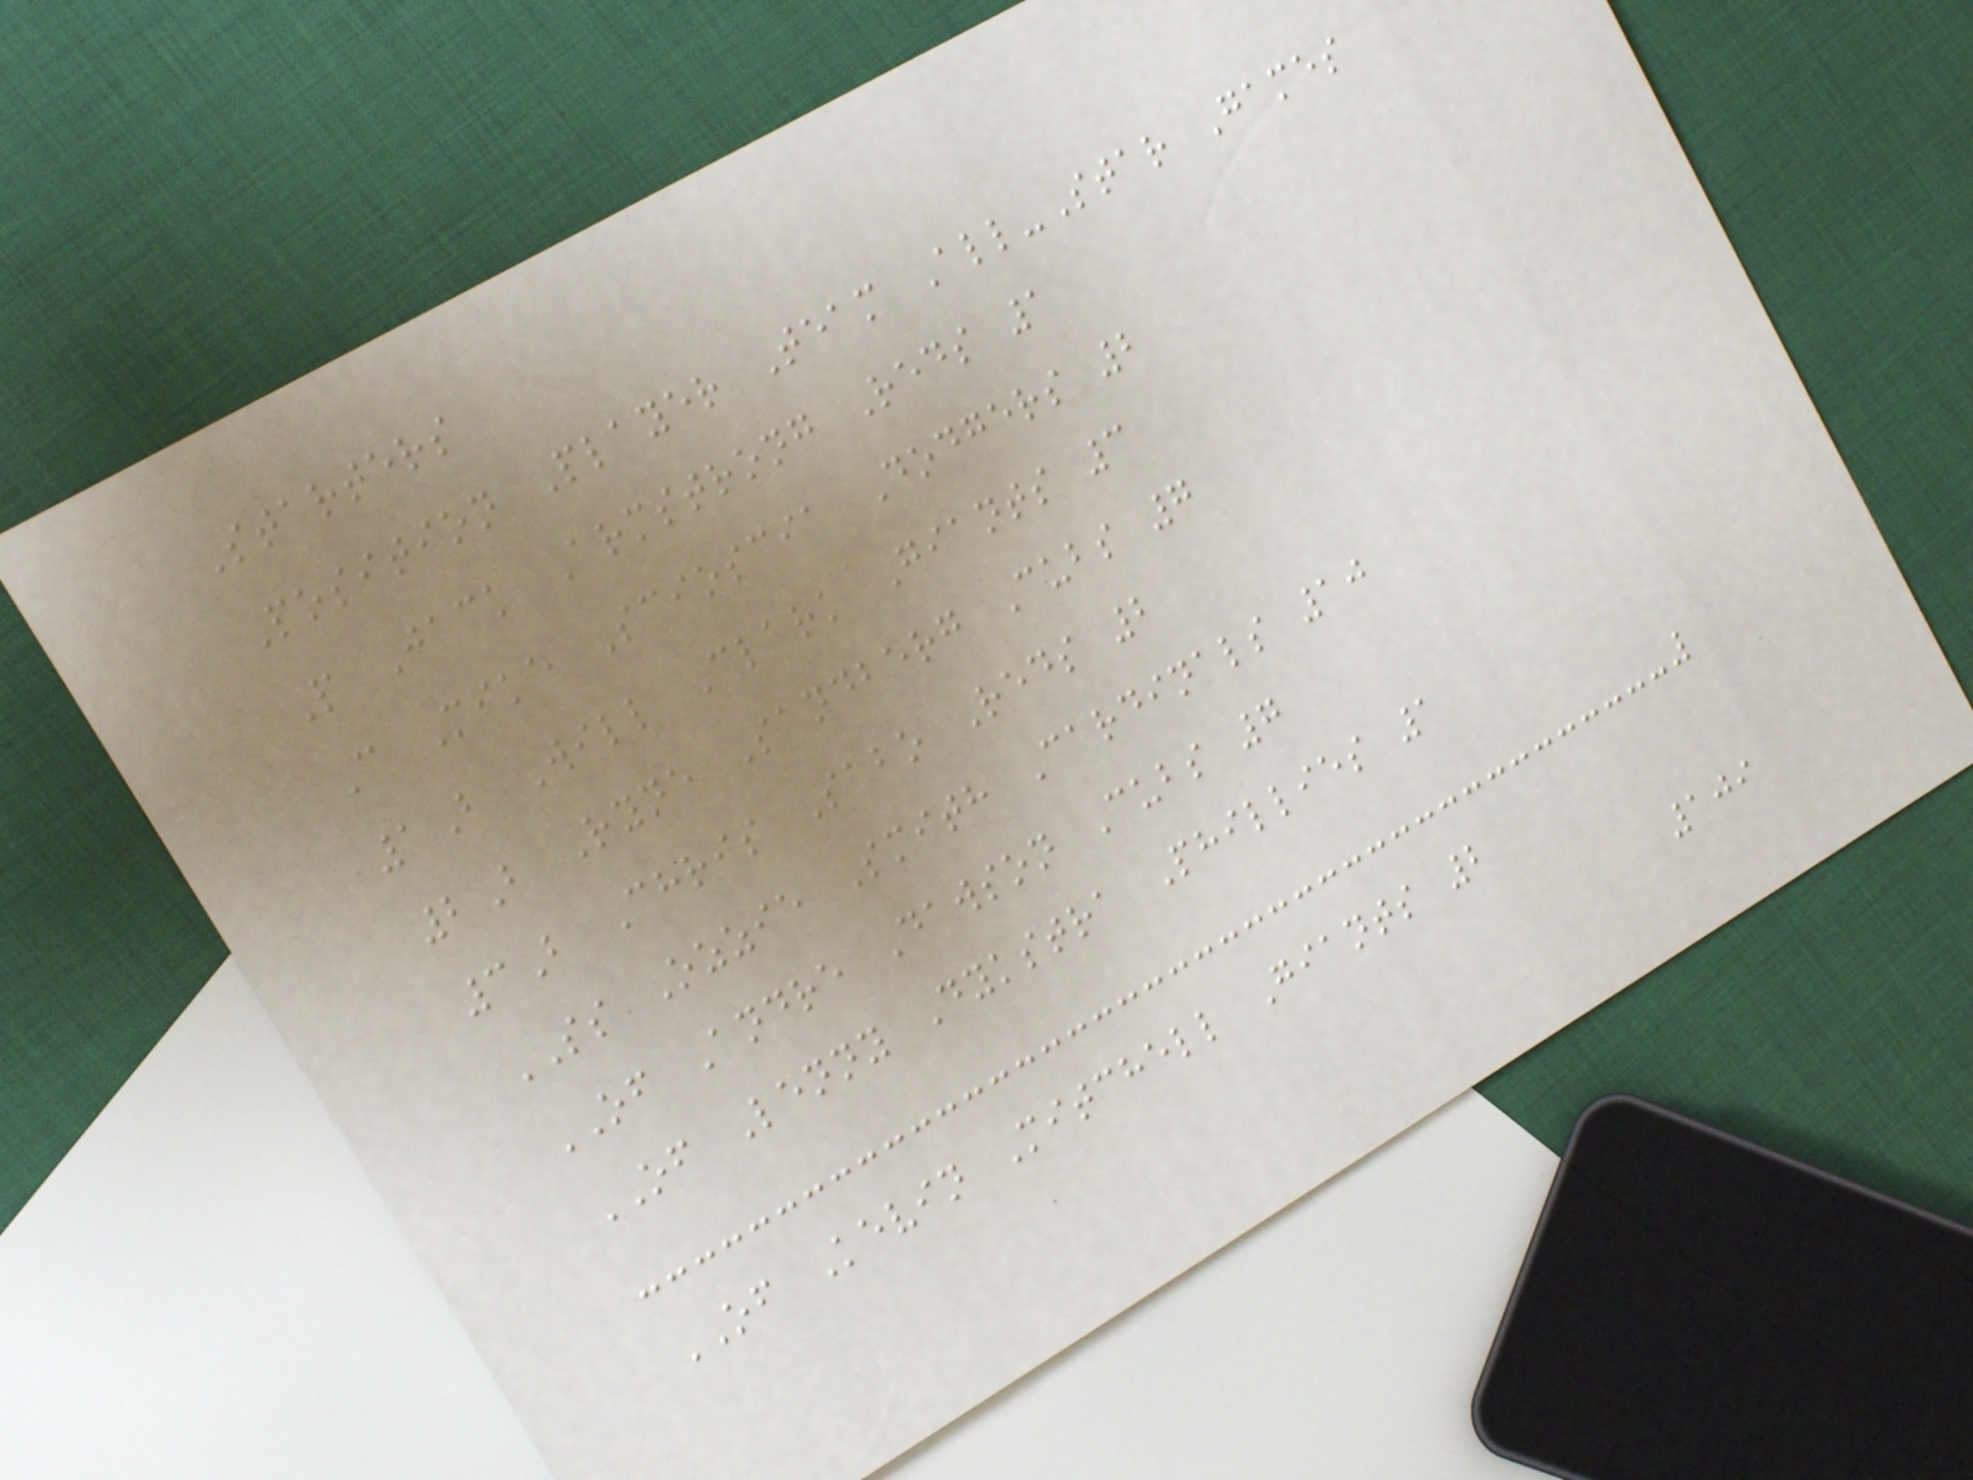Starters
Position Player Team All-Star Games
P Jack Armstrong Reds 1
C Mike Scioscia Dodgers 2
1B Will Clark Giants 3
2B Ryne Sandberg Cubs 7
3B Chris Sabo Reds 2
SS Ozzie Smith Cardinals 10
OF Andre Dawson Cubs 7
OF Lenny Dykstra Phillies 1
OF Kevin Mitchell Giants 2
109
